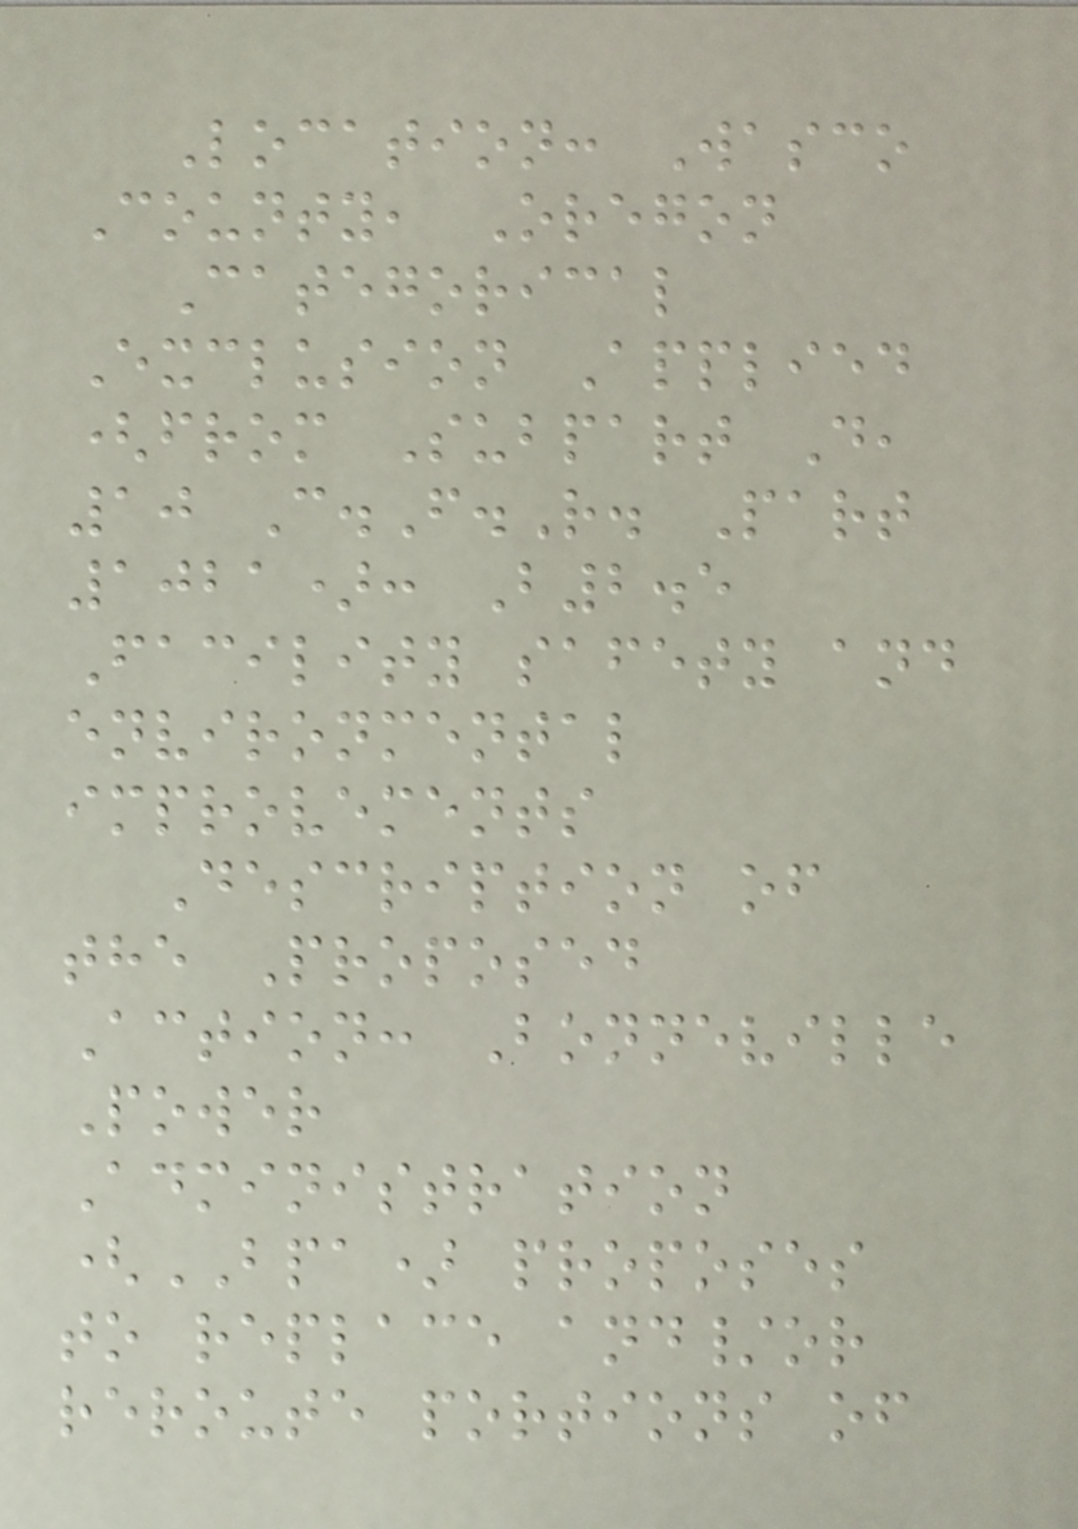Location: Wasco
County, Oregon
Categorical
Exclusion Applied
(from Subpart D,
10 C.F.R. Part
1021): B2.5
Facility safety and
environmental
improvements
Description of
the Proposed
Action: Bonneville
Power
Administration
(BPA) proposes
to replace and/or
reroute portions of
